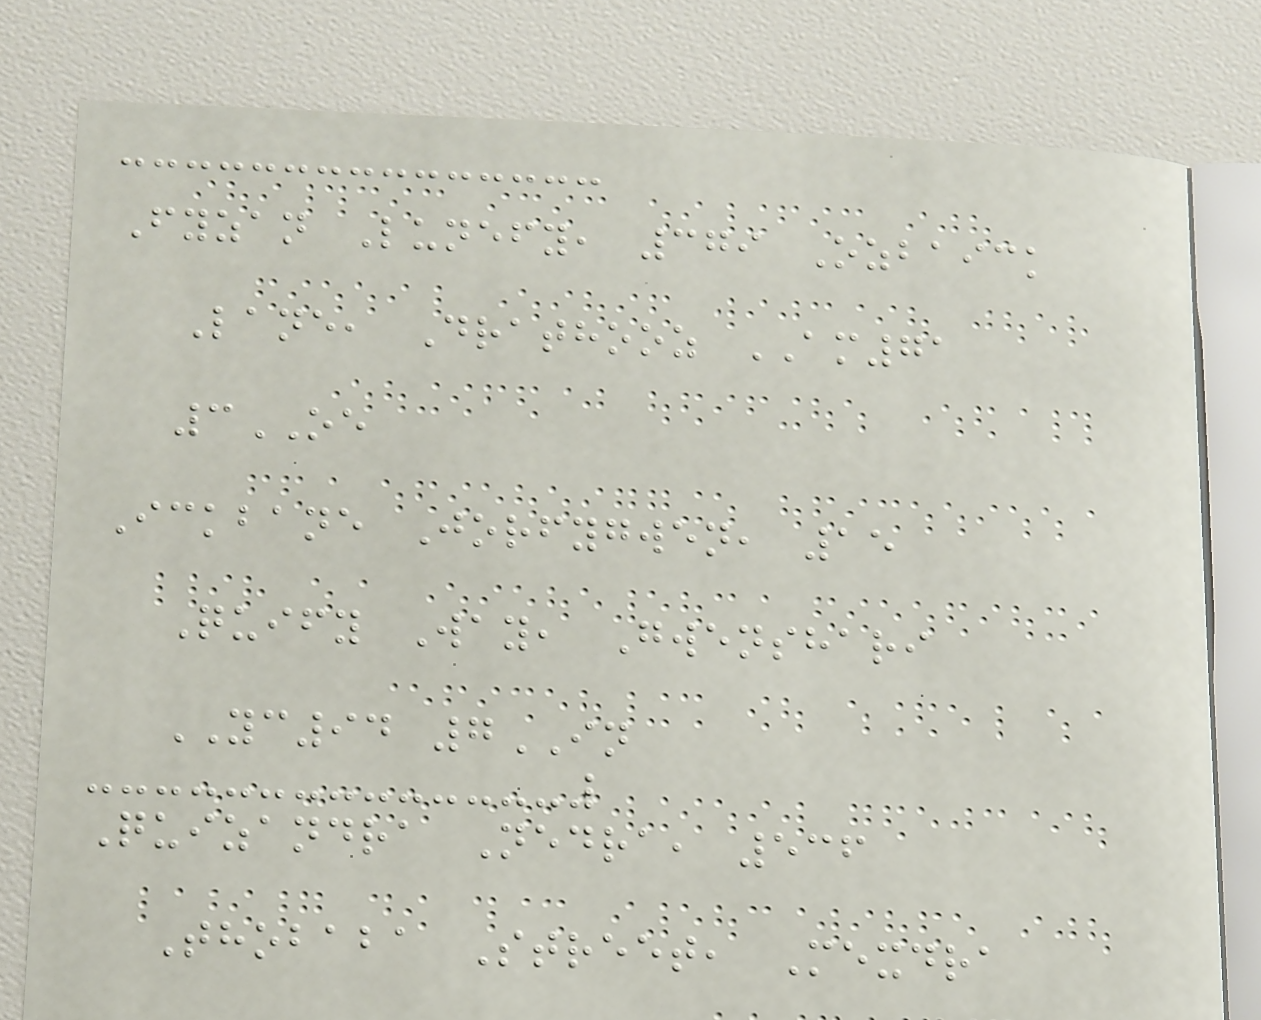Fyzan Lunefy, 379 Ozbaick
Lane, Drathooz AM71
3OE
Ickbane Jorfygwen, 15
Quify Way, Gwenshari
YC94 7IN
Quizandra Nedra, 536
Thobaba Street, Mexdra
